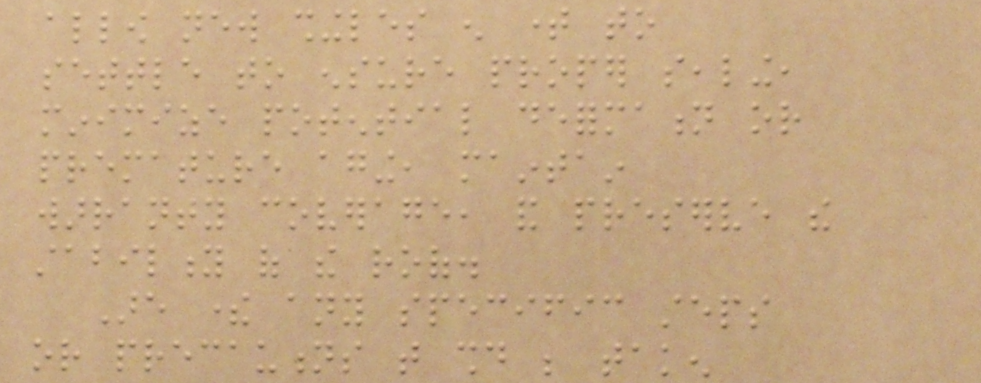allow new shingles enough time to
settle to ensure proper sealing,
minimize potential deformation or
premature aging, maintain
warranty coverage, and preserve the
stability of the roof.
Are there any specific steps
or precautions that should be taken
